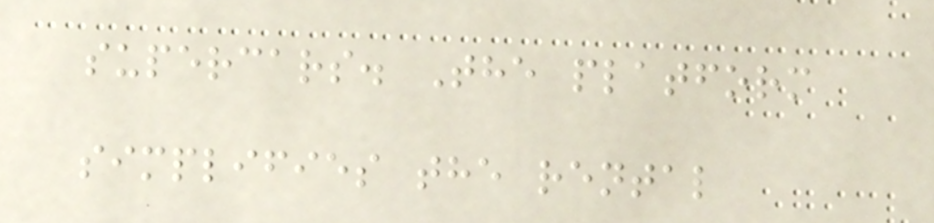supercars. The platform
simplifies the rental
